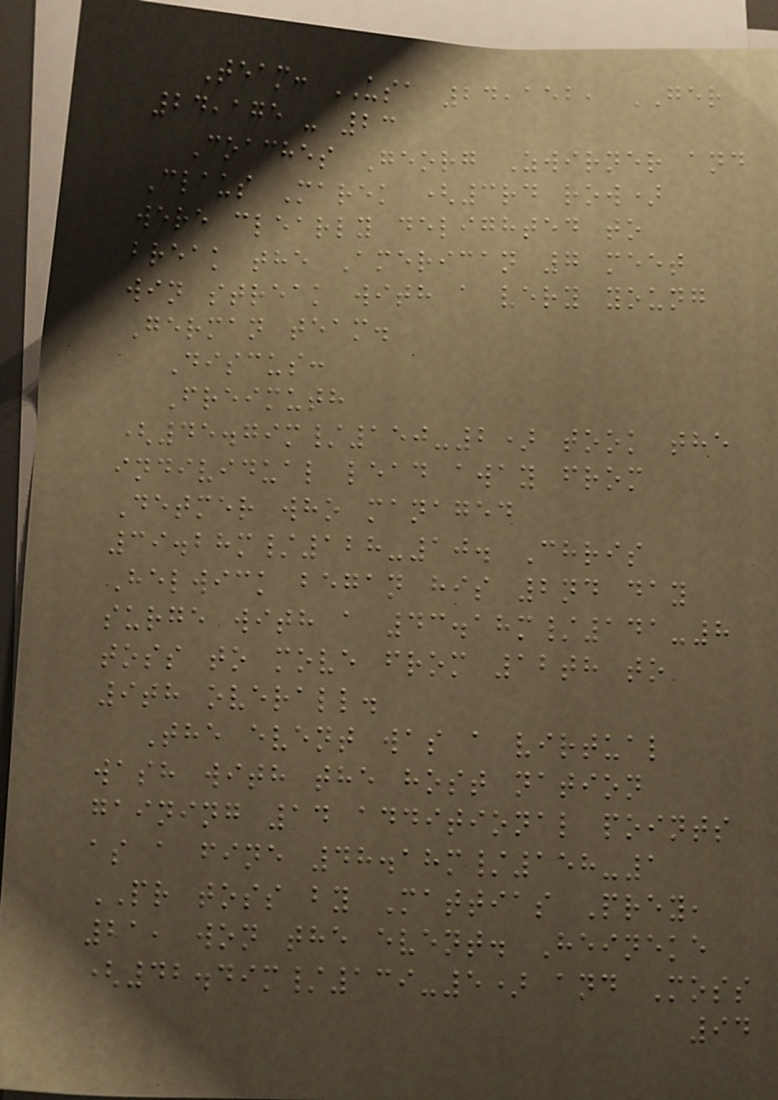Team: USA 24,152, GER
24,175 - 23
Coaches Georg Zwirner and
Claus Marek (3rd row)
were clearly delighted to
break the American 7 meet
win streak with a very young
German team.
Discus:
Freimuth
(45.79m/150-2) took the
individual lead away from
Detmer who managed
39.28m/128-10. Chris
Helwick began his 2nd day
surge with a 43.18m/141-8
toss to move from 12th to
9th overall.
The event was a virtual
wash with the host nation
gaining 14 additional points
as a fine 48.18m/158-1
PR toss by Mattias Prey,
21, won the event. Heineke
(42.49m/139-5) and Moss
94
